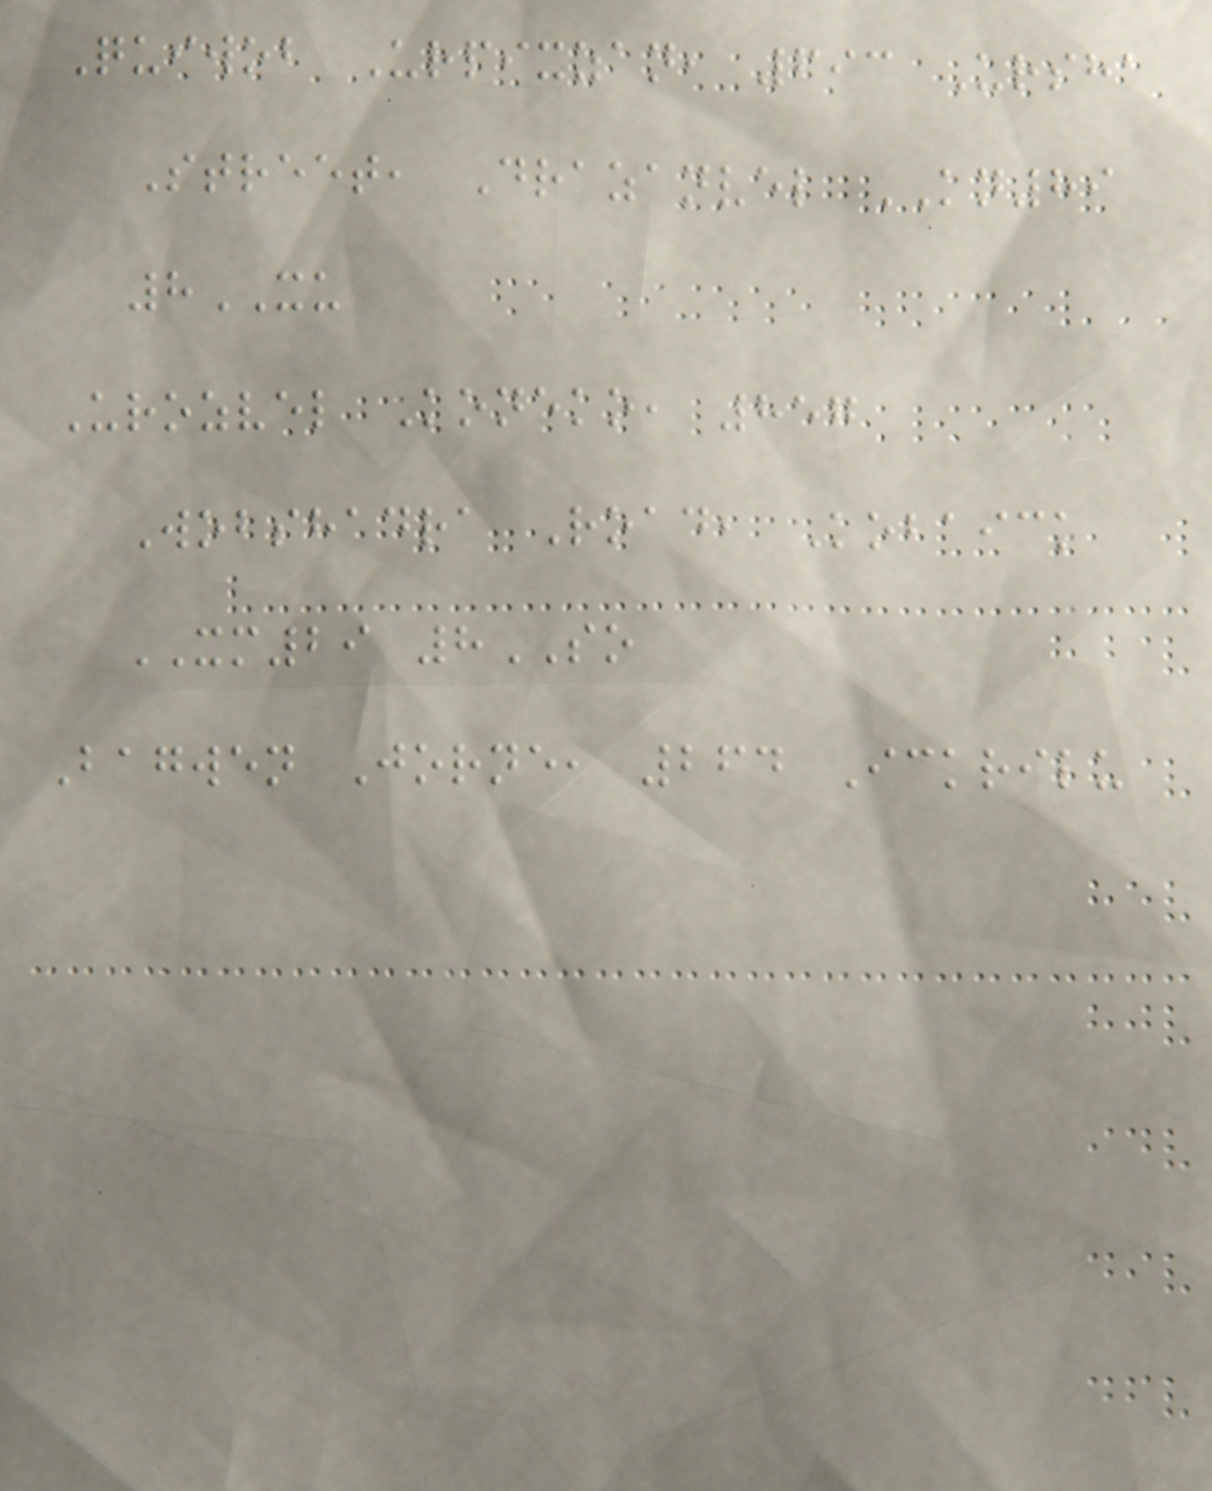Quiwob Urpixzan, 693 Ursha
Street, Drazanvel KN89
8XU
Urozvel Koneko, 857
Wobshadra Road, Kobaick
XM29 8SO
Bagwen Jorne, 264 Ickrilu
